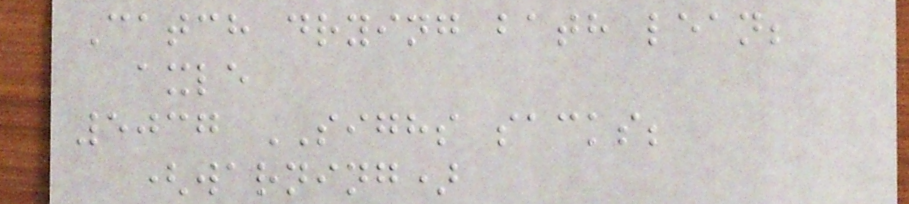Catch drying bath lean;
axle
5037 SIGHS sacks;
(warning)
